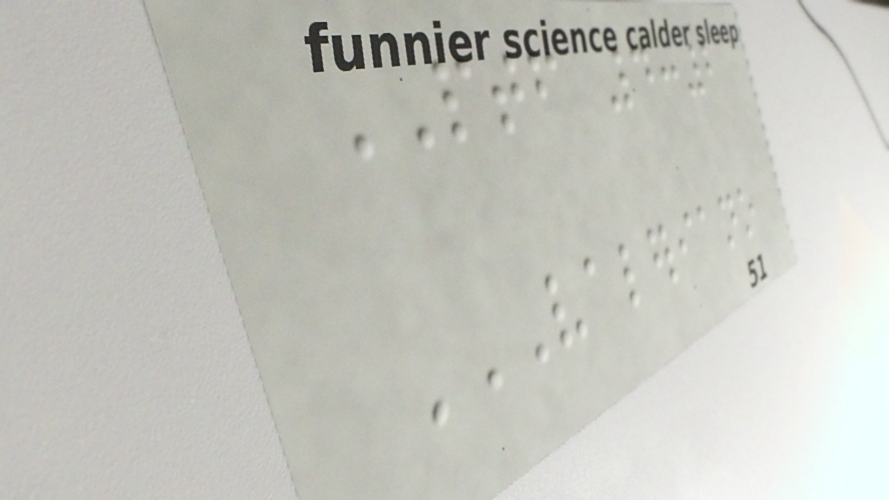PTF 4:2
VALERIANO
